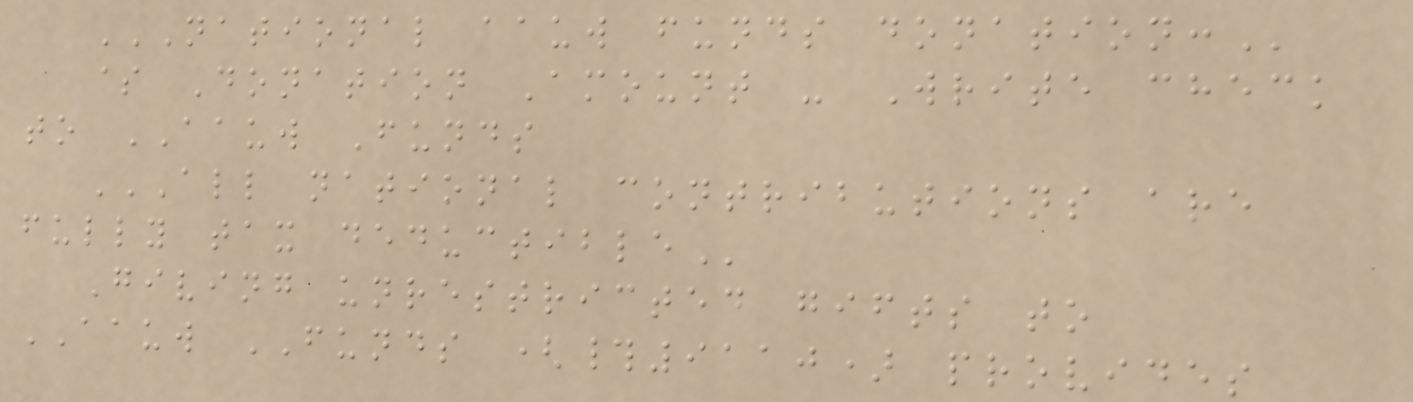NATIONAL AAUW FUNDS DONATION:
$ Donation Amount - Write check
to AAUW Funds
ALL NATIONAL CONTRIBUTIONS ARE
FULLY TAX DEDUCTIBLE
Giving unrestricted gifts to
AAUW FUNDS (#9110) provides
